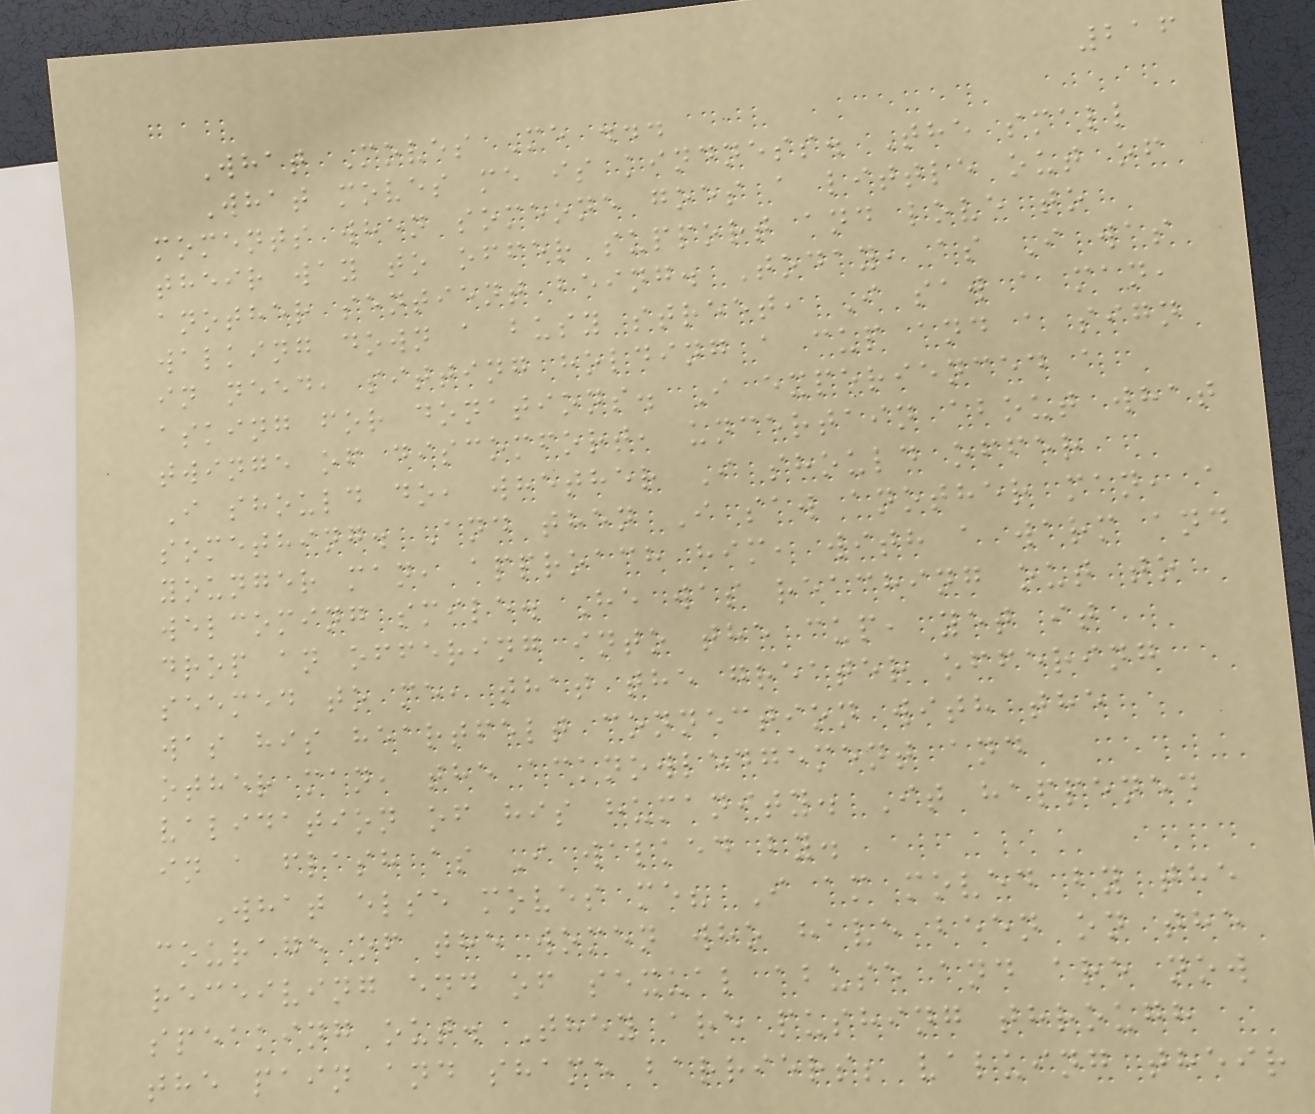216
What Moves Me ...
What moves me is kindness. The small
moments when someone goes a little out of
their way to offer support and love to
another sentient being. Today, as I was
walking down a busy street, I saw a man,
in need, sitting holding a cup and a sign
asking for donations. I experienced a
twinge of discomfort, uncertain about what
I should do, whether I should offer
something. And then I saw another man, a
younger man, approach him, with a warm and
welcoming smile. He was reaching out to
drop an offering into the cup, yet it
seemed to me, that the greater offering
was his heartfelt connection with the
other man, the acknowledgement and
validation of his humanity. It happened
in a flash as I walked by.
What else moves me? I am moved by the
courage of the women who have been on the
receiving end of sexual abuse and are now
speaking out. They are pushing through
the pain and shame barriers; valuing their
